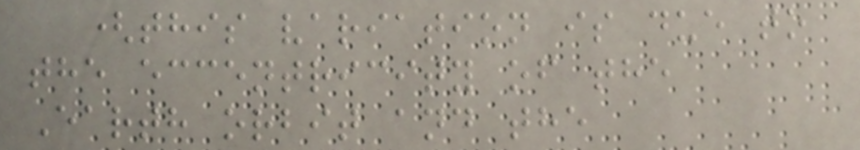(this variation is due to
the eccentricity of the
Earth orbit and the
